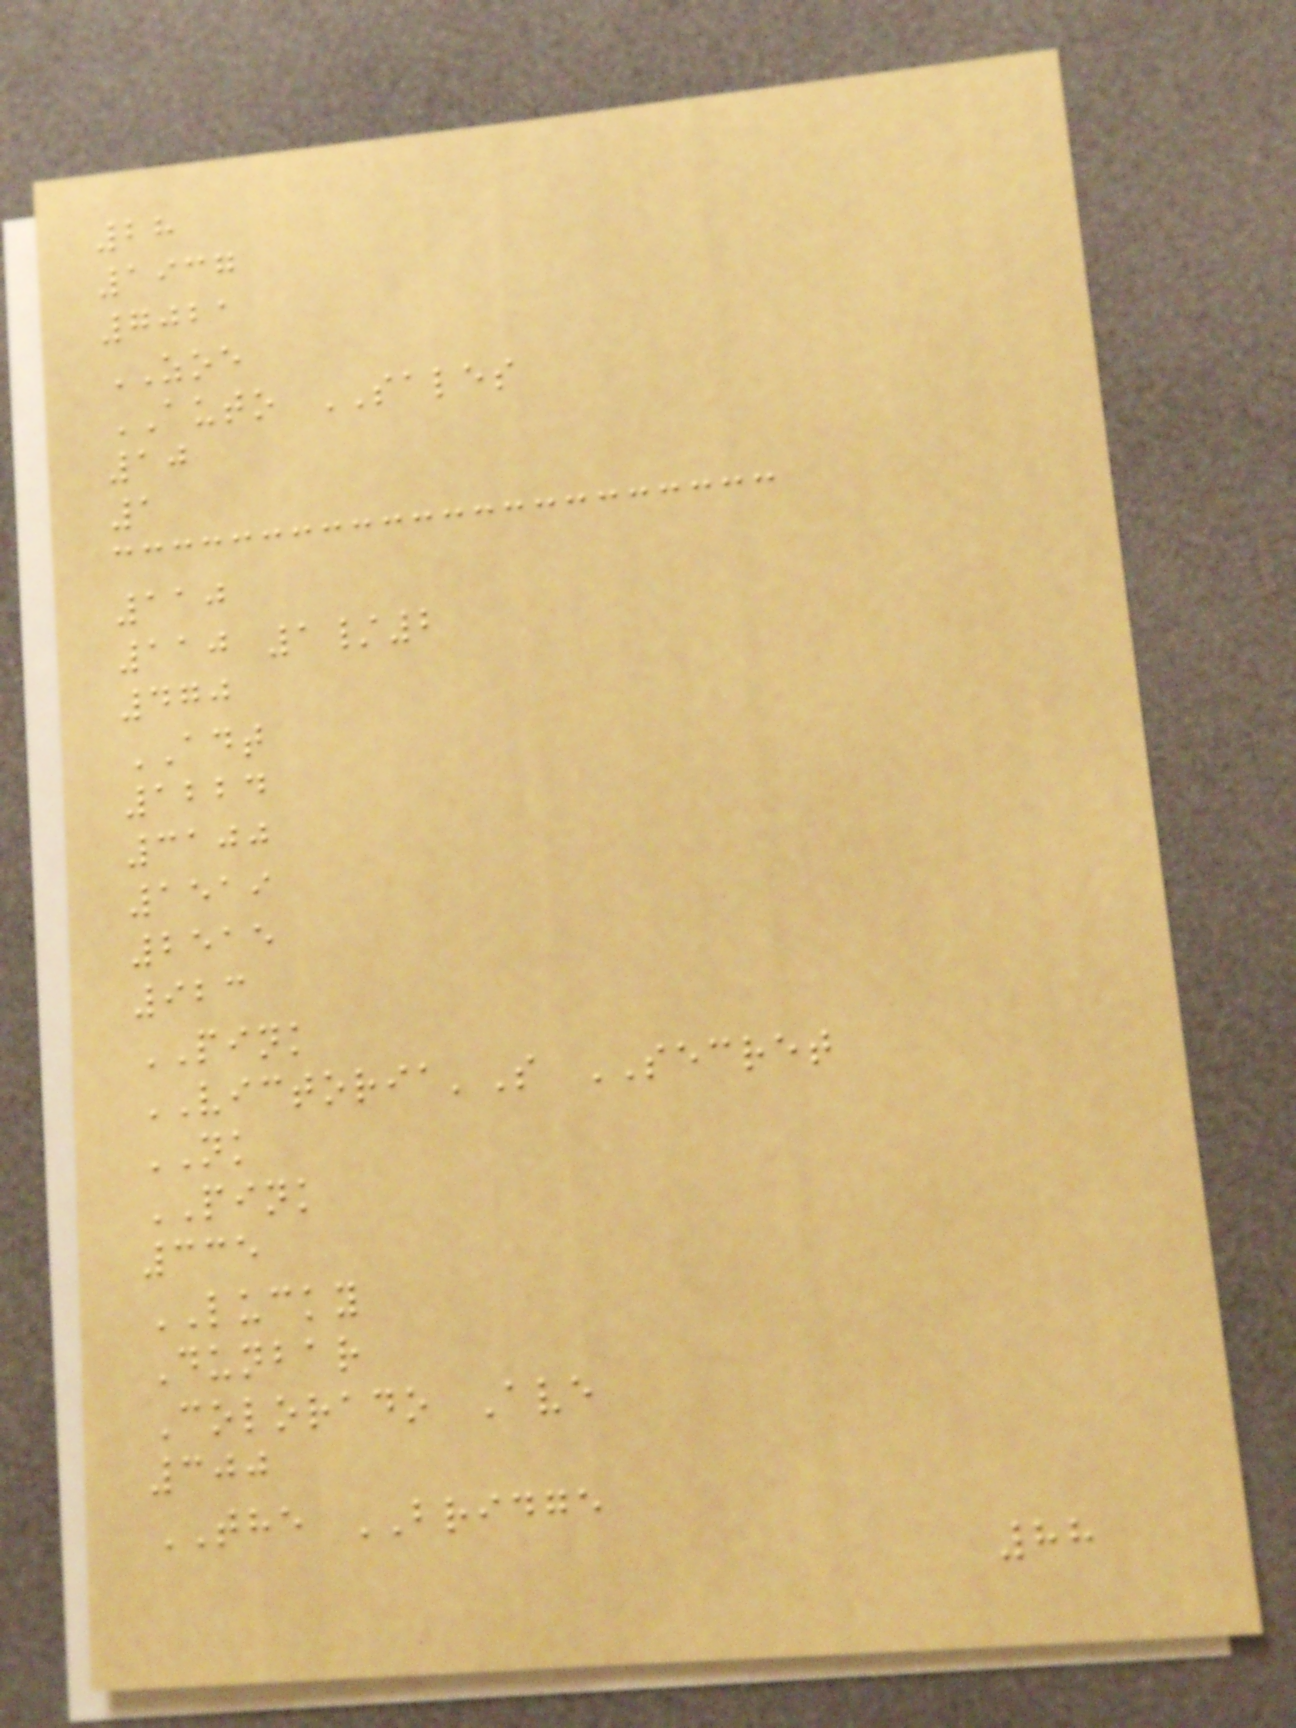28
1937
7021
ZOE
AUTO SALES
10
1
110
110 1/2
470
ADT
1224
3100
1519
2515
923
PINK
VICTORIA'S SECRET
NK
PINK
335
LUCKY
Dunbar
Colorado Ave
300
THE BRIDGE
88
